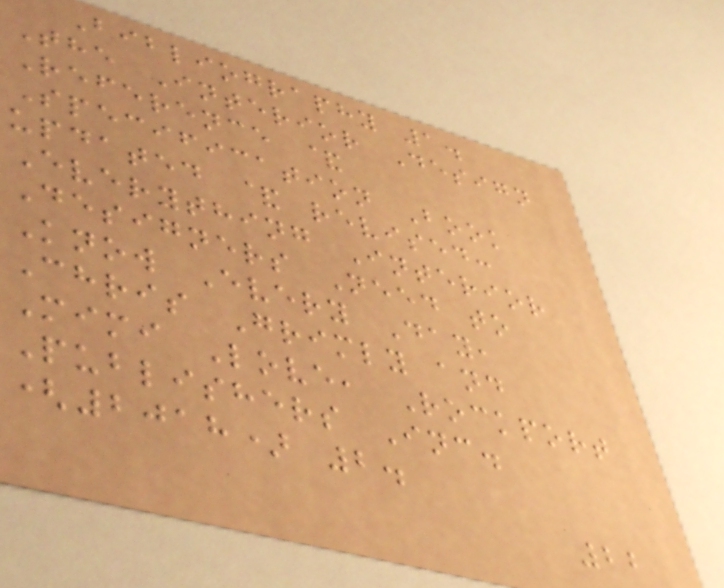Bibliography 1.
The Interior Design
Reference &
Specification Book
updated & revised:
Everything Interior
Designers Need to
Know Every Day,
Chris Grimly and
Mimi Love, Rockport
Publishers Inc.
(2018) 2.
22
